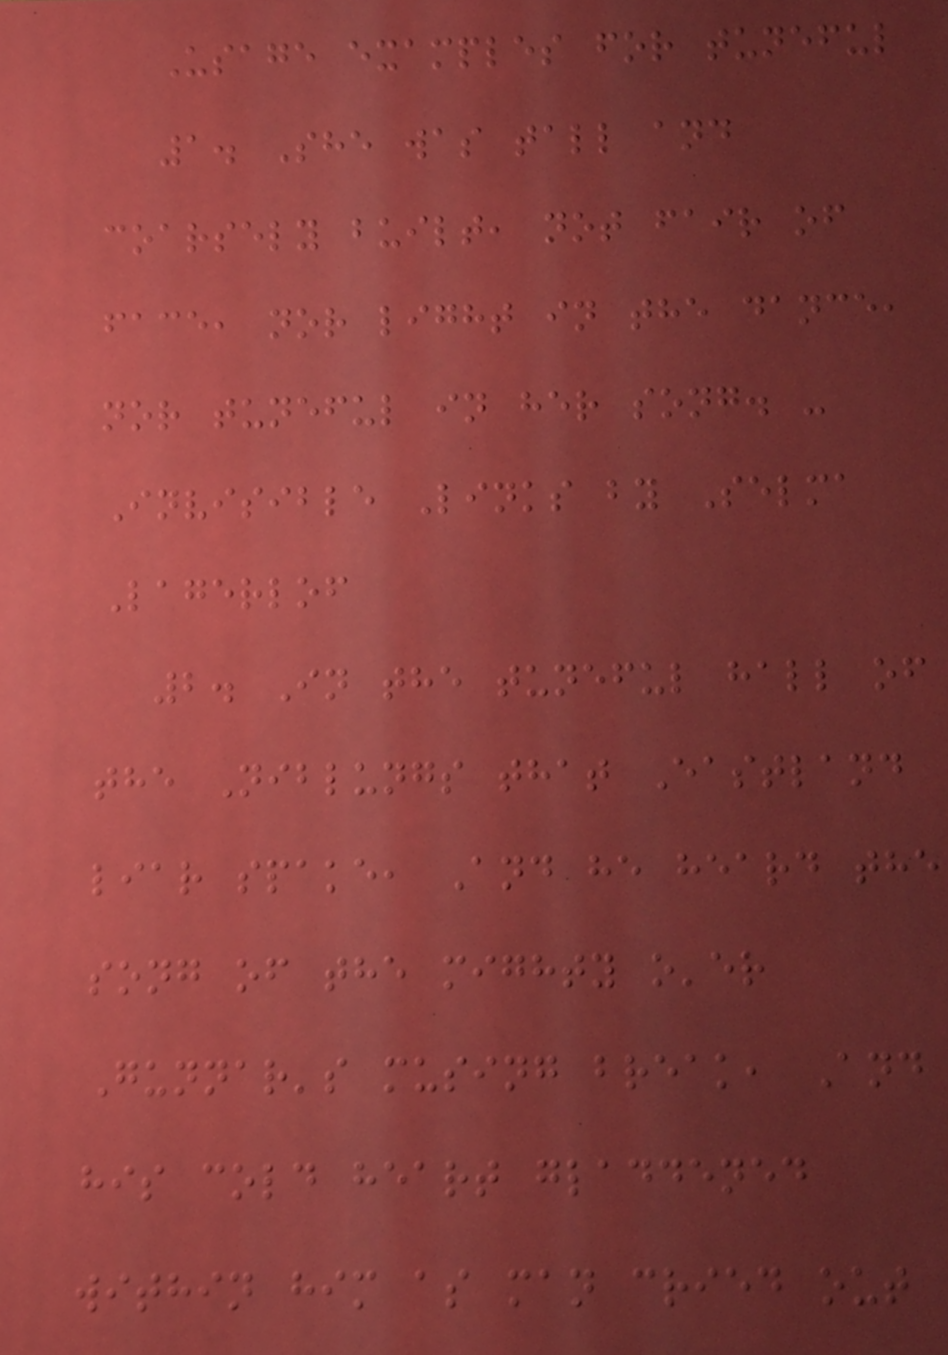Usage examples for tuneful
1. She was tall and
coarsely built, not fair of
face, nor light in the dance,
nor tuneful in her song. -
Invisible Links by Selma
Lagerlof
2. In the tuneful hall of
the Niblungs that Eastland
liar spake, And he heard the
song of the mighty o'er
Gunnar's musing break, And
his cold heart gladdened
within him as man cried out
